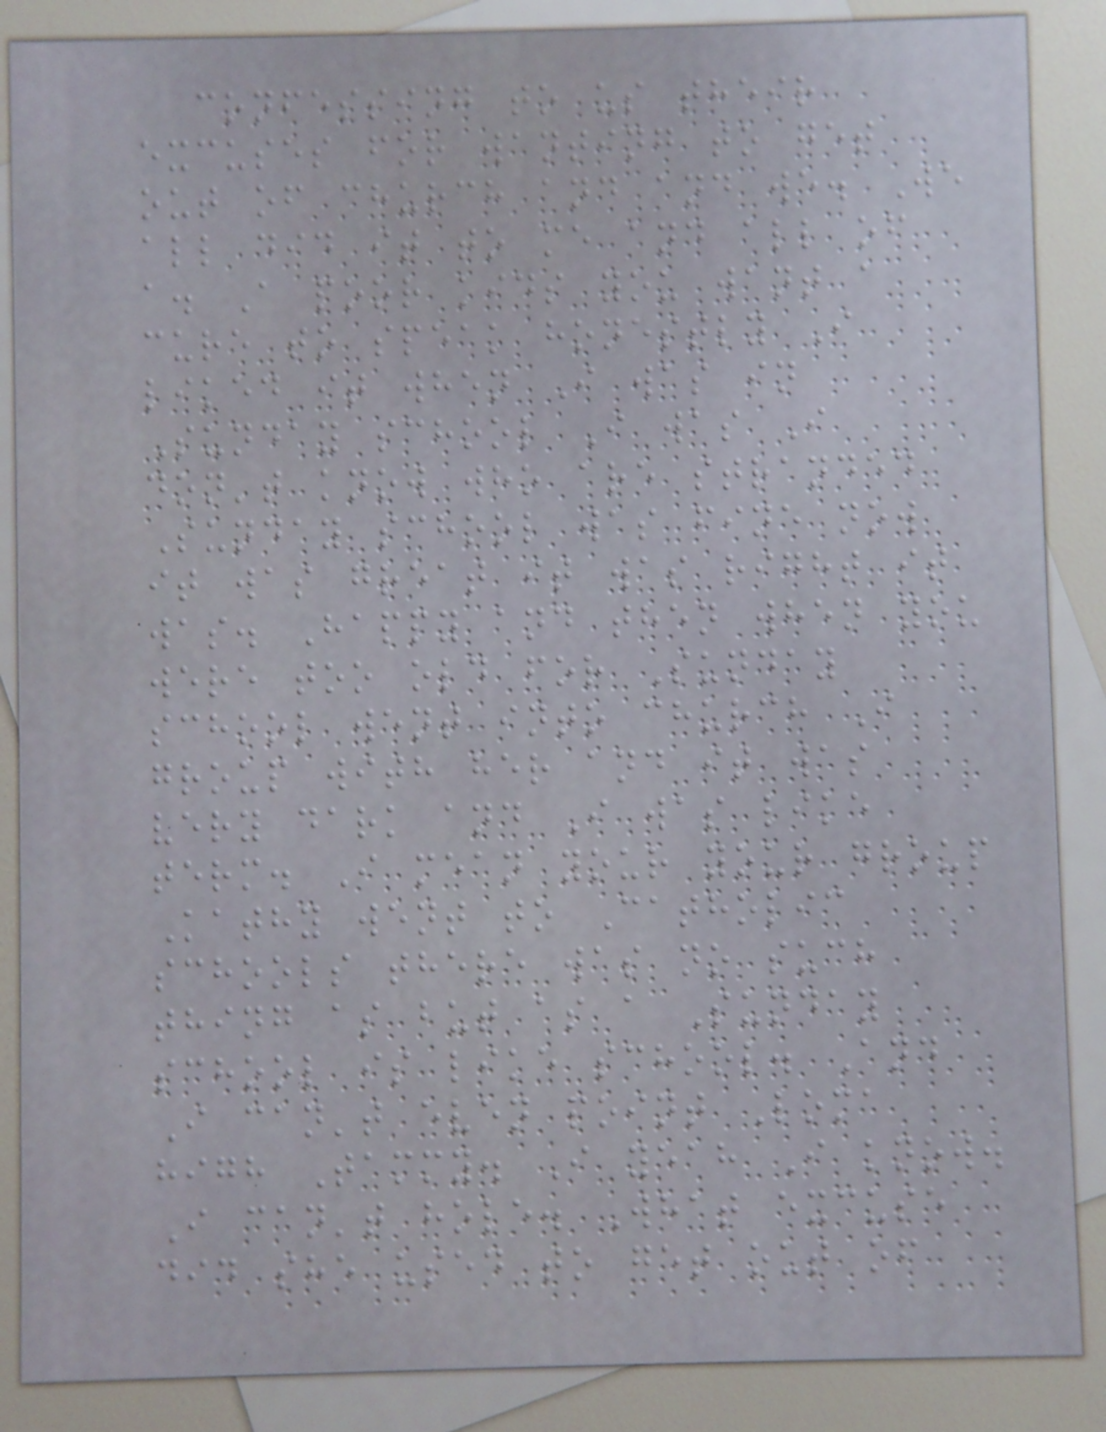confessing to us their
excuses for wanting to get
out of church and and we. We
all did it to me and all of
a. A poor kids you want a
cure to speak honestly I
liked it when I was in
Sunday school I was I
don't know who are stranded
Sunday school was fine now
it was great it was right it
was. Happy and then when you
were too old for Sunday
school went into church I
group with her and it was
very dark and I was like
term. I mean your your group
Kathy went to Catholic
schools there was no such
thing as but as a Sunday
school is like school. And
I can't even point Loma
high Tammy. I yeah I know.
I can't hole. What excuse
did she used to get out of
